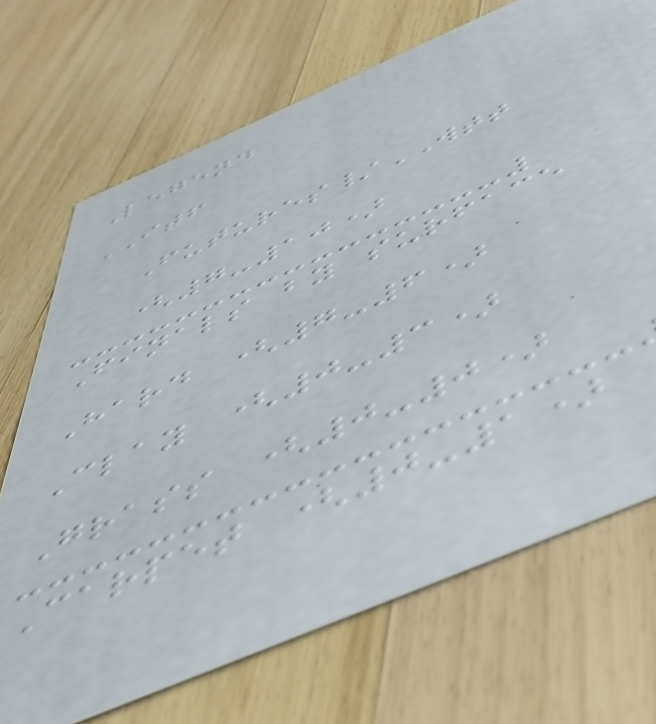Legend
ITF
Futures/WTT
(7-10)
Finals by surface
Hard (7-6)
Clay (0-3)
Grass (0-0)
Carpet (0-1)
